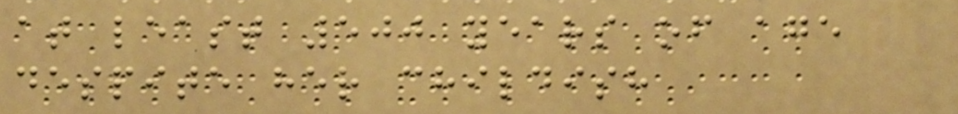at least 500 years of age
despite her childish
